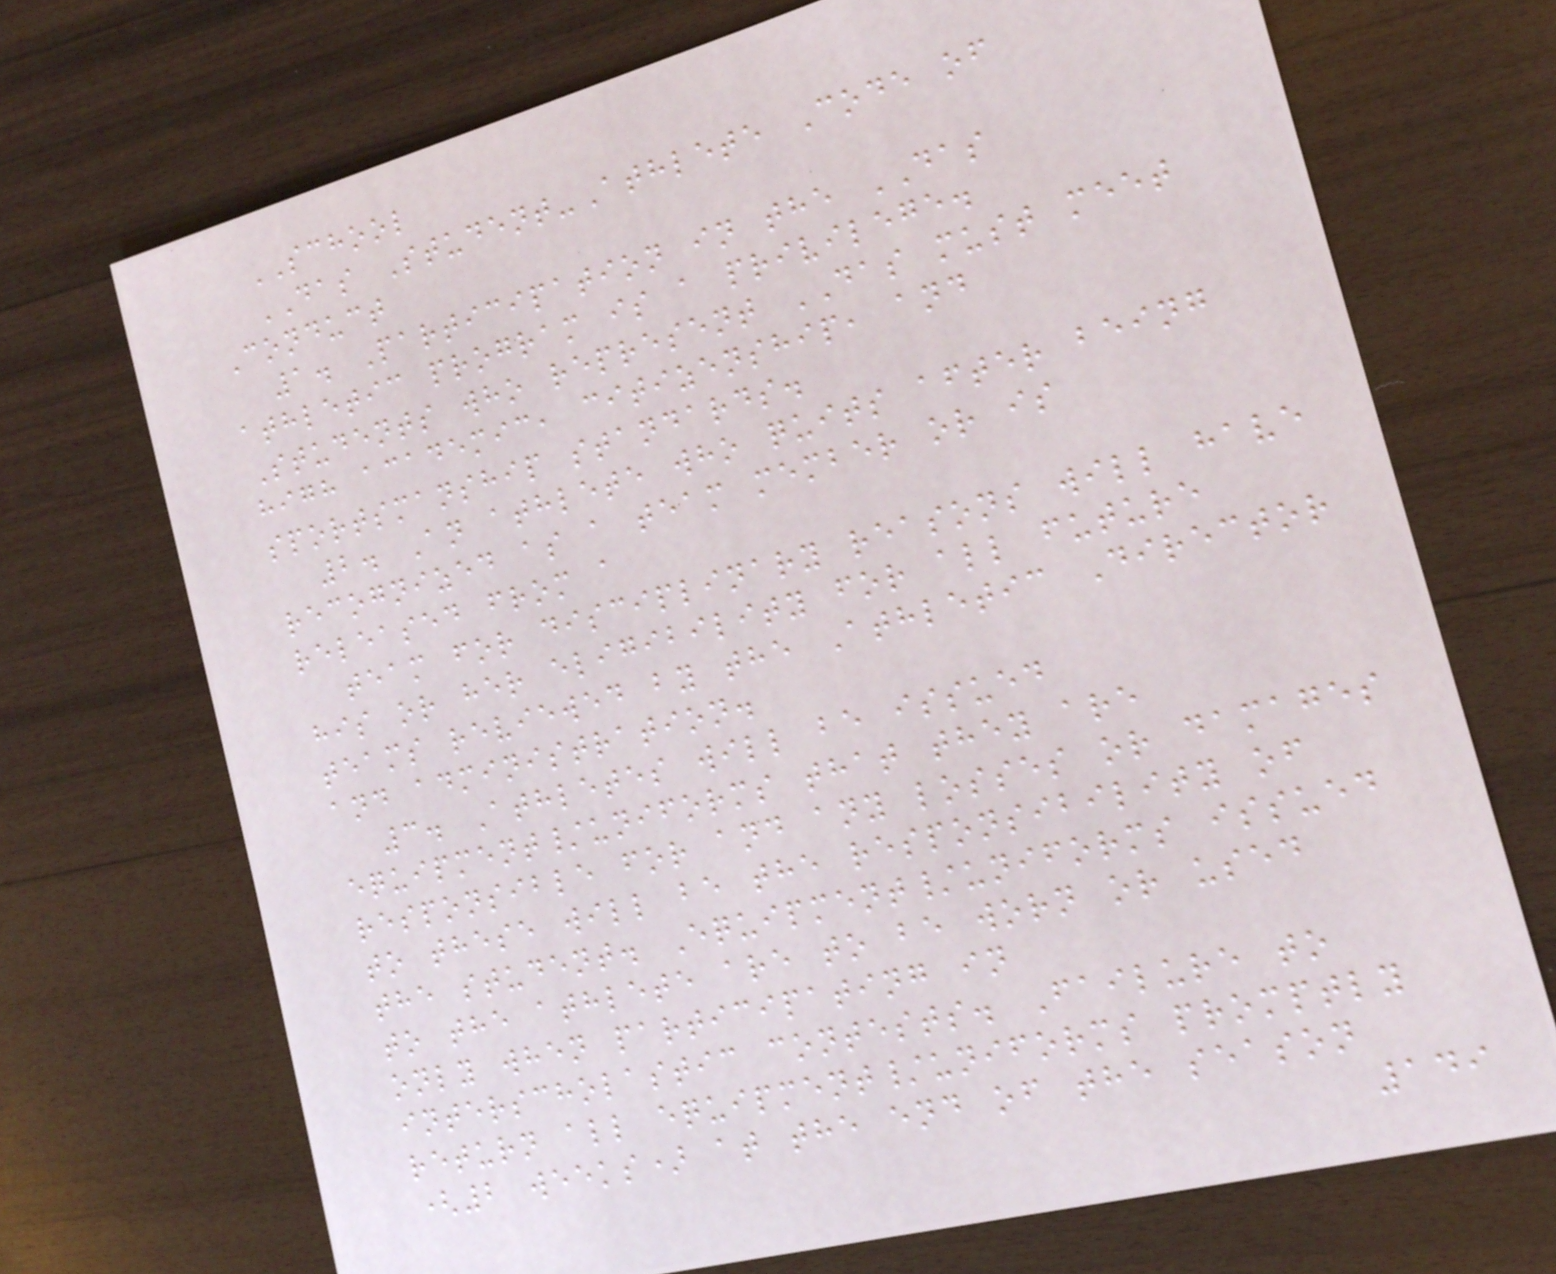SCHOOL
DAS Student-Athlete Code of
Conduct
1. Participation in the DAS
athletic program is a privilege.
Students who represent DAS must meet
high academic, citizenship, and
sportsmanship standards.
2. An athlete who quits after being
recognized as a team member or is
released from a
team for disciplinary reasons will have
his or her eligibility for all future
teams reviewed by the Athletic Director
and administration.
3. Athletes will be issued
equipment/uniforms that they are
responsible for and any losses or damages
to these will be the responsibility of
the student. Equipment/uniforms issued
to the athlete are to be worn or used
only when participating in
interscholastic contests. Failure to
return all equipment/uniforms promptly
(2 weeks) at the end of the season
149
